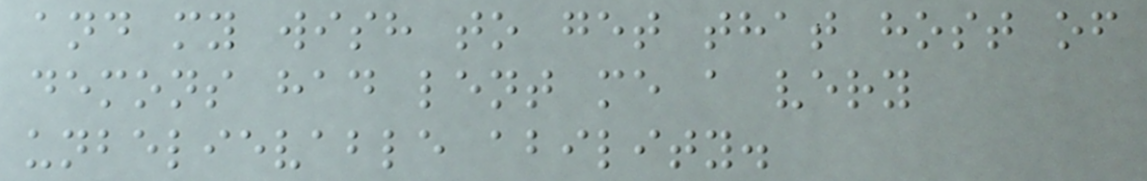and my wish to get that host of
demons had lent me a very
unbelievable ability.
